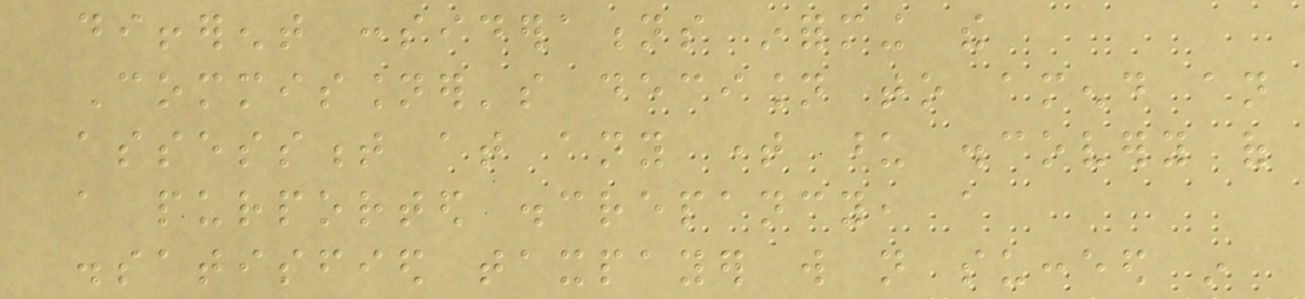different considerations informing the
Commissioner's decision to amend an
assessment at any time upon discovery of
a purported discrepancy, a
dissatisfied taxpayer will not succeed in
